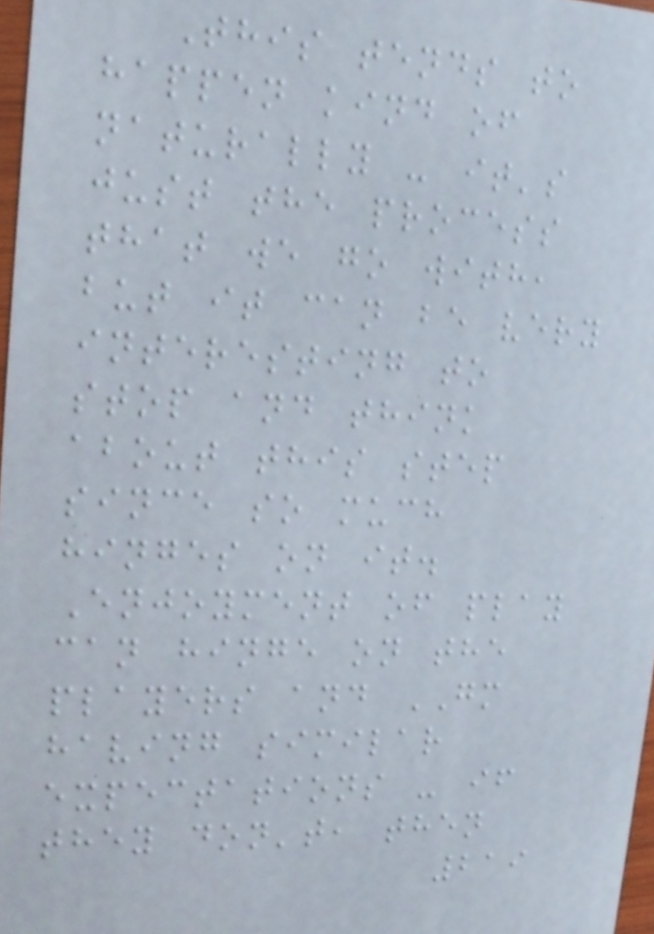This tends to
happen kind of
naturally - it's
just the process
that we go with,
but it can be very
interesting to
stop and think
about this step
since so much
hinges on it.
Enjoyment of play
can hinge on the
players and GM
having similar
expectations - if
they don't, then
219
